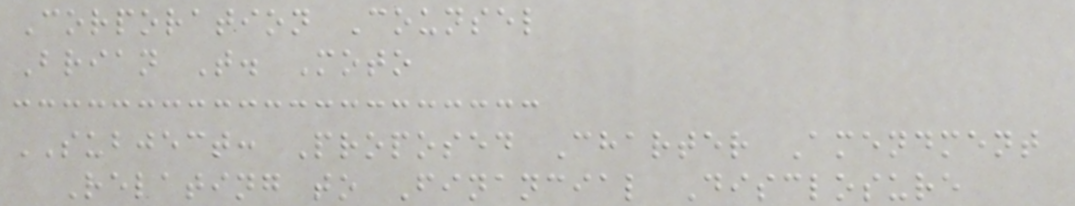Corporation Counsel
Brian T. Moto
SUBJECT: Proposed Charter Amendment
Relating to Financial Disclosure
